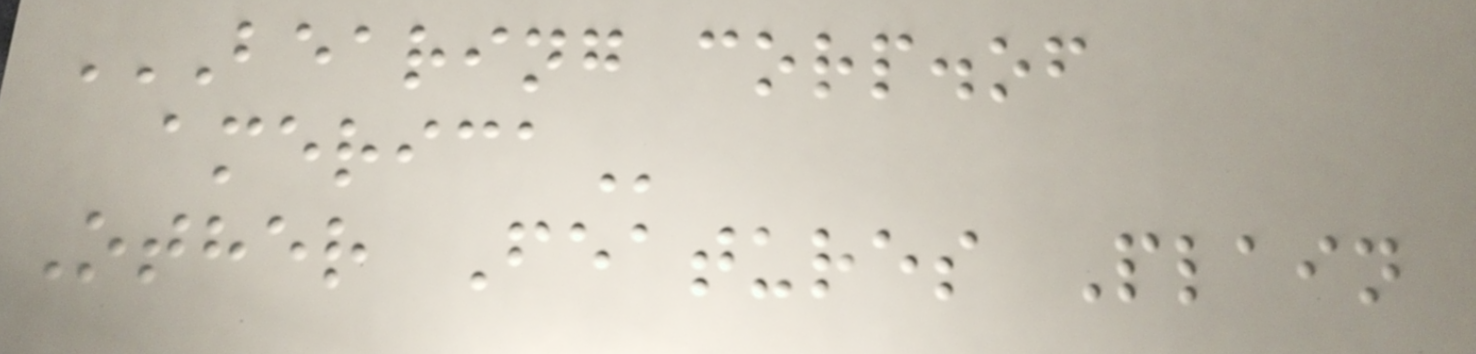BEARING CORP.OF
AMERICA
Other Features Plain
